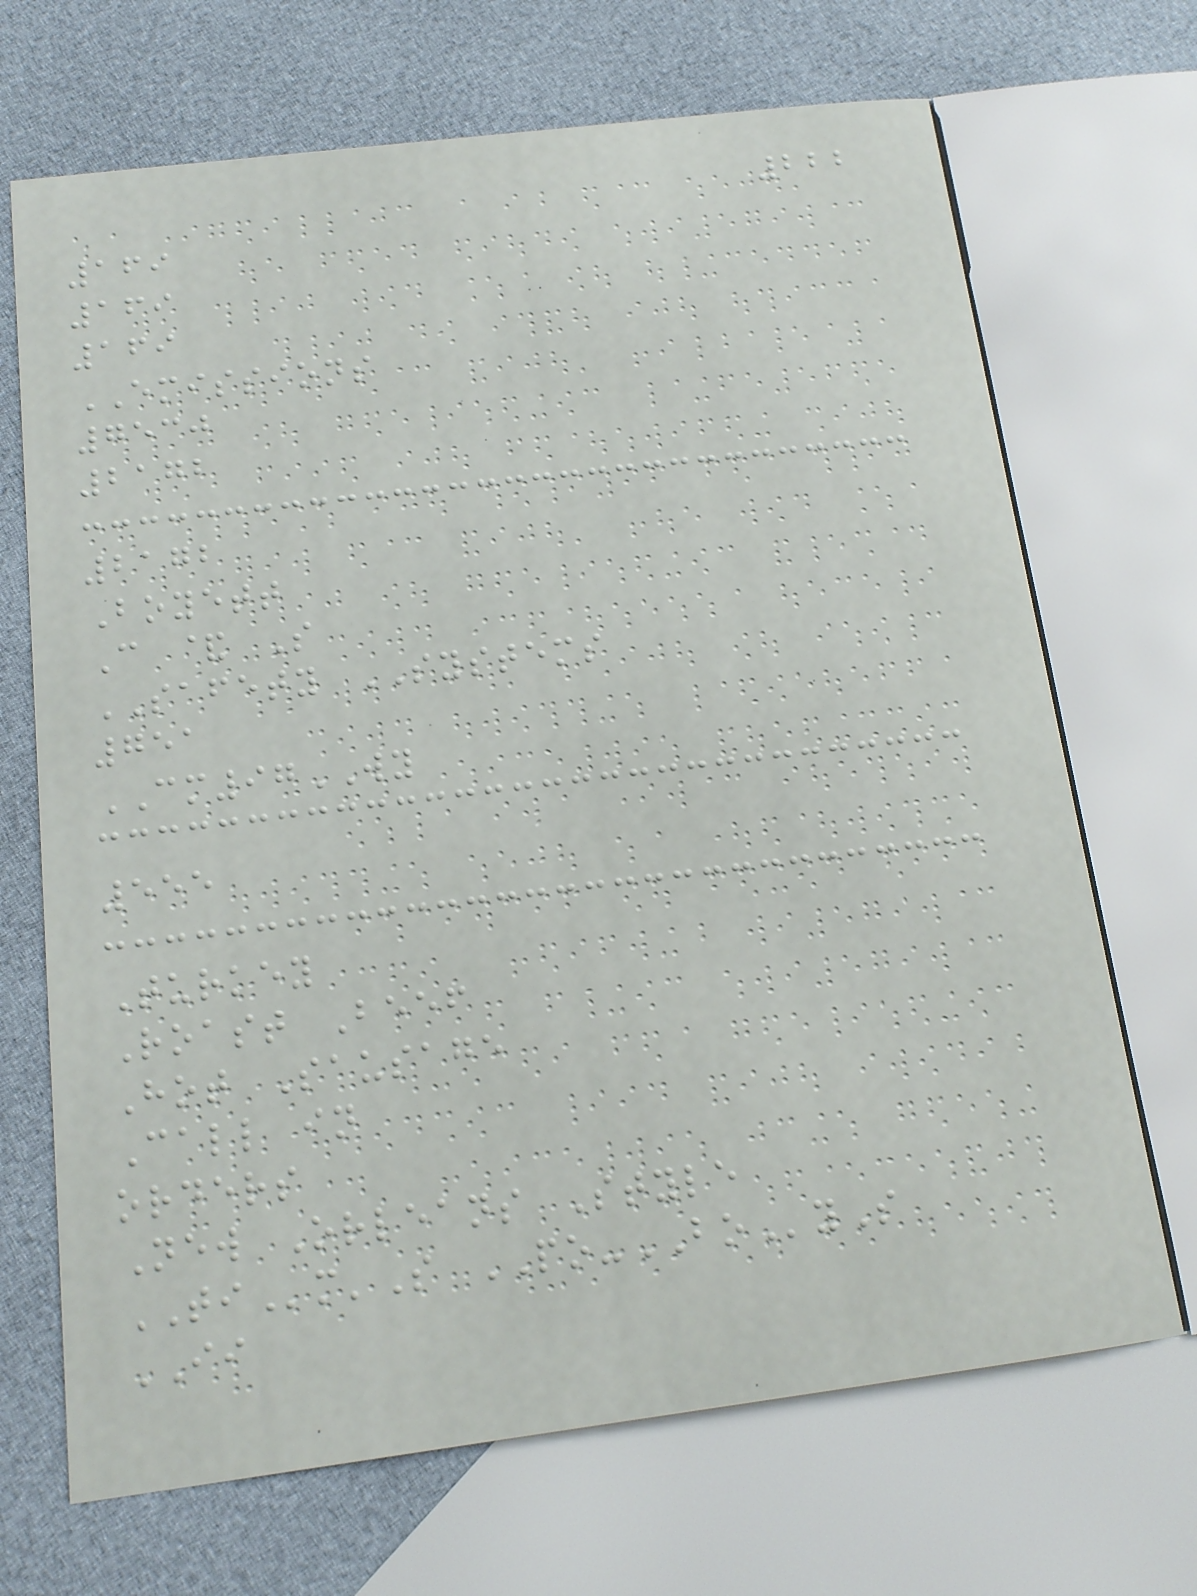222
169
169
169
EMISSIONS
7530
2172
2172
Boyett
C & S
SAFETY SYSTEMS
751
CM97WY
555
Turkey
Roast Beef
Hot Sausage
Call in
orders
New Orleans Style
TIm'S PO-BOyS
II
